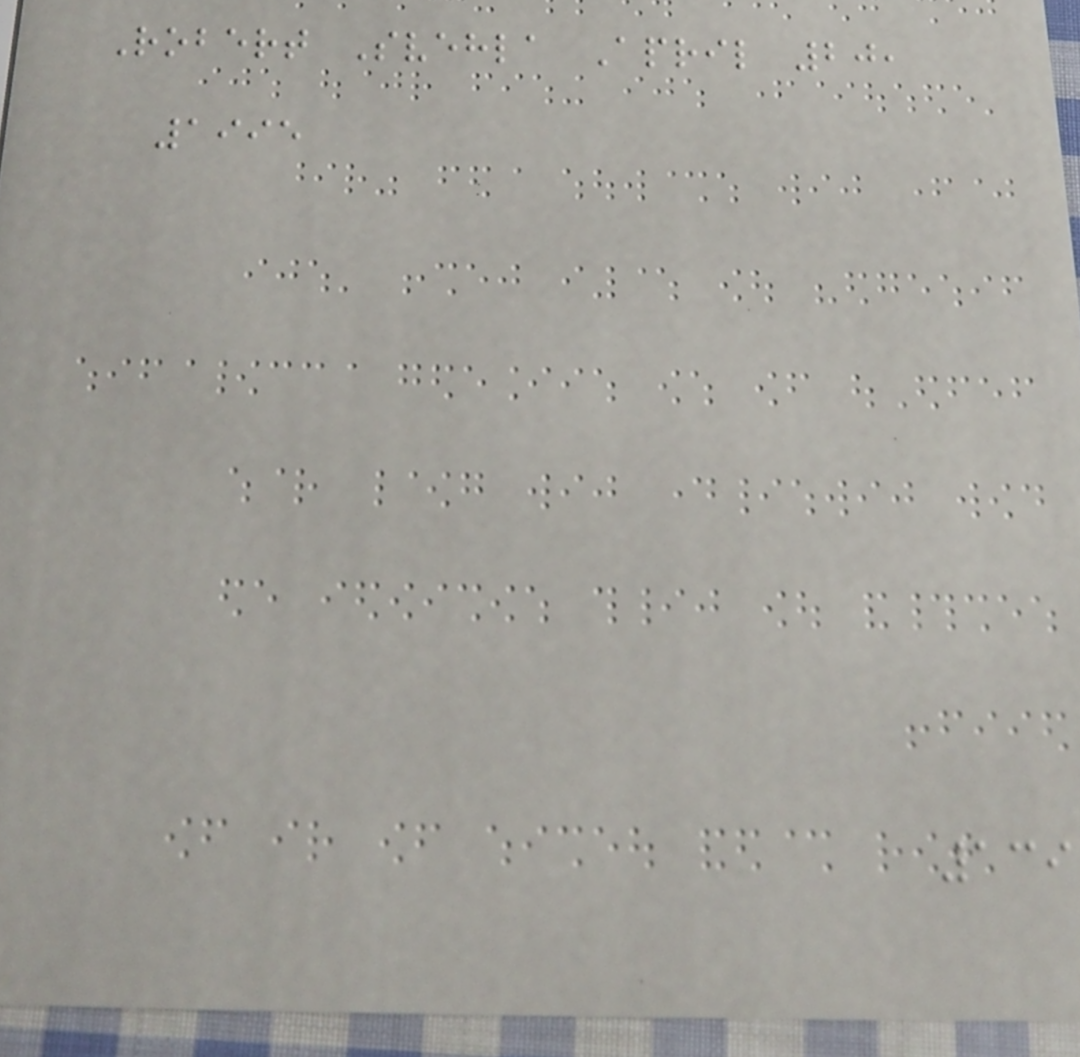Robert Svehla April 20,
1995
139
